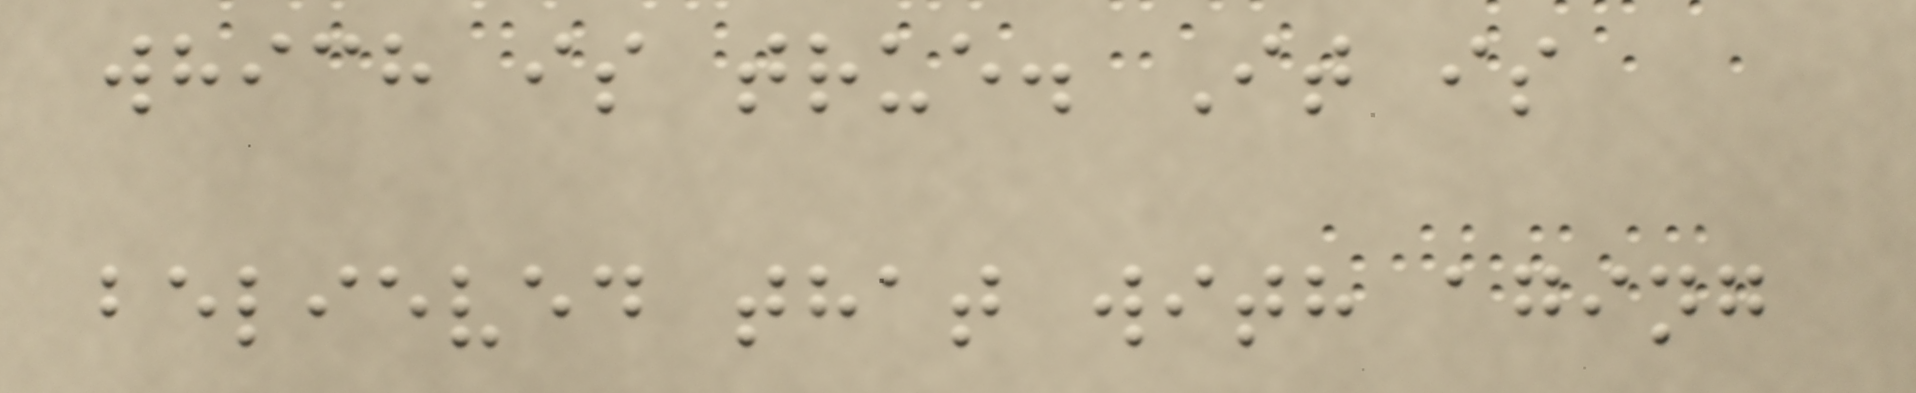which is true. It is
believed that with aging
